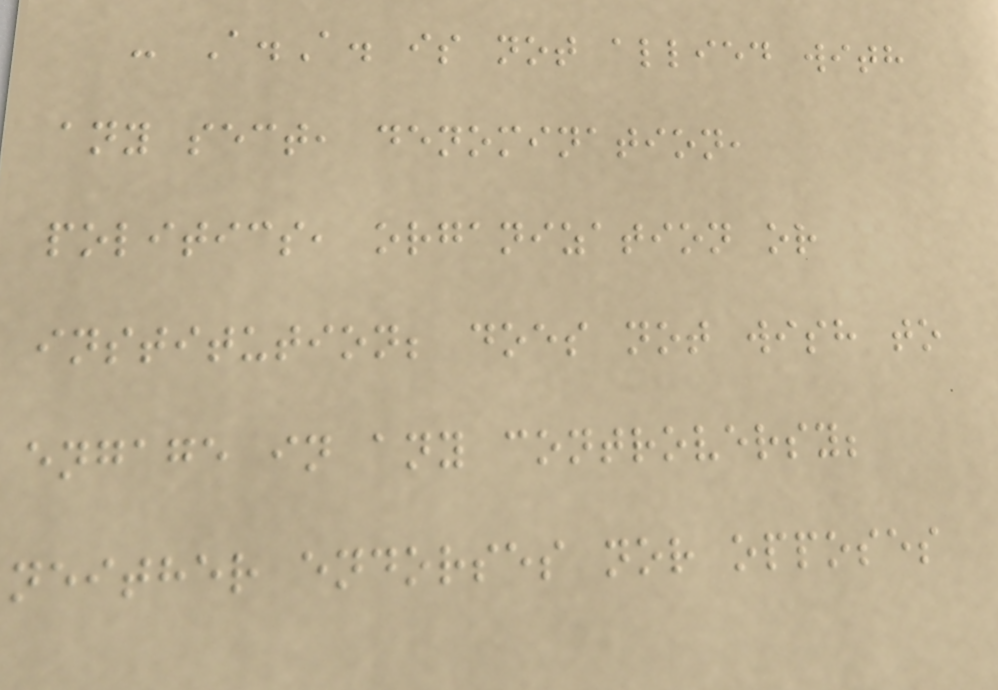- A.A. is not allied with
any sect, denomination,
politics, organization or
institution; does not wish to
engage in any controversy;
neither endorses nor opposes
